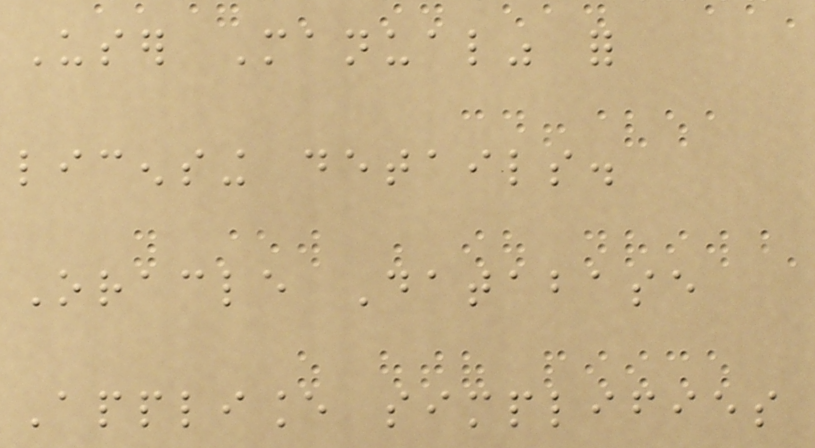User Manual" for
licensing details.
Oracle Database
Appliance simplifies
